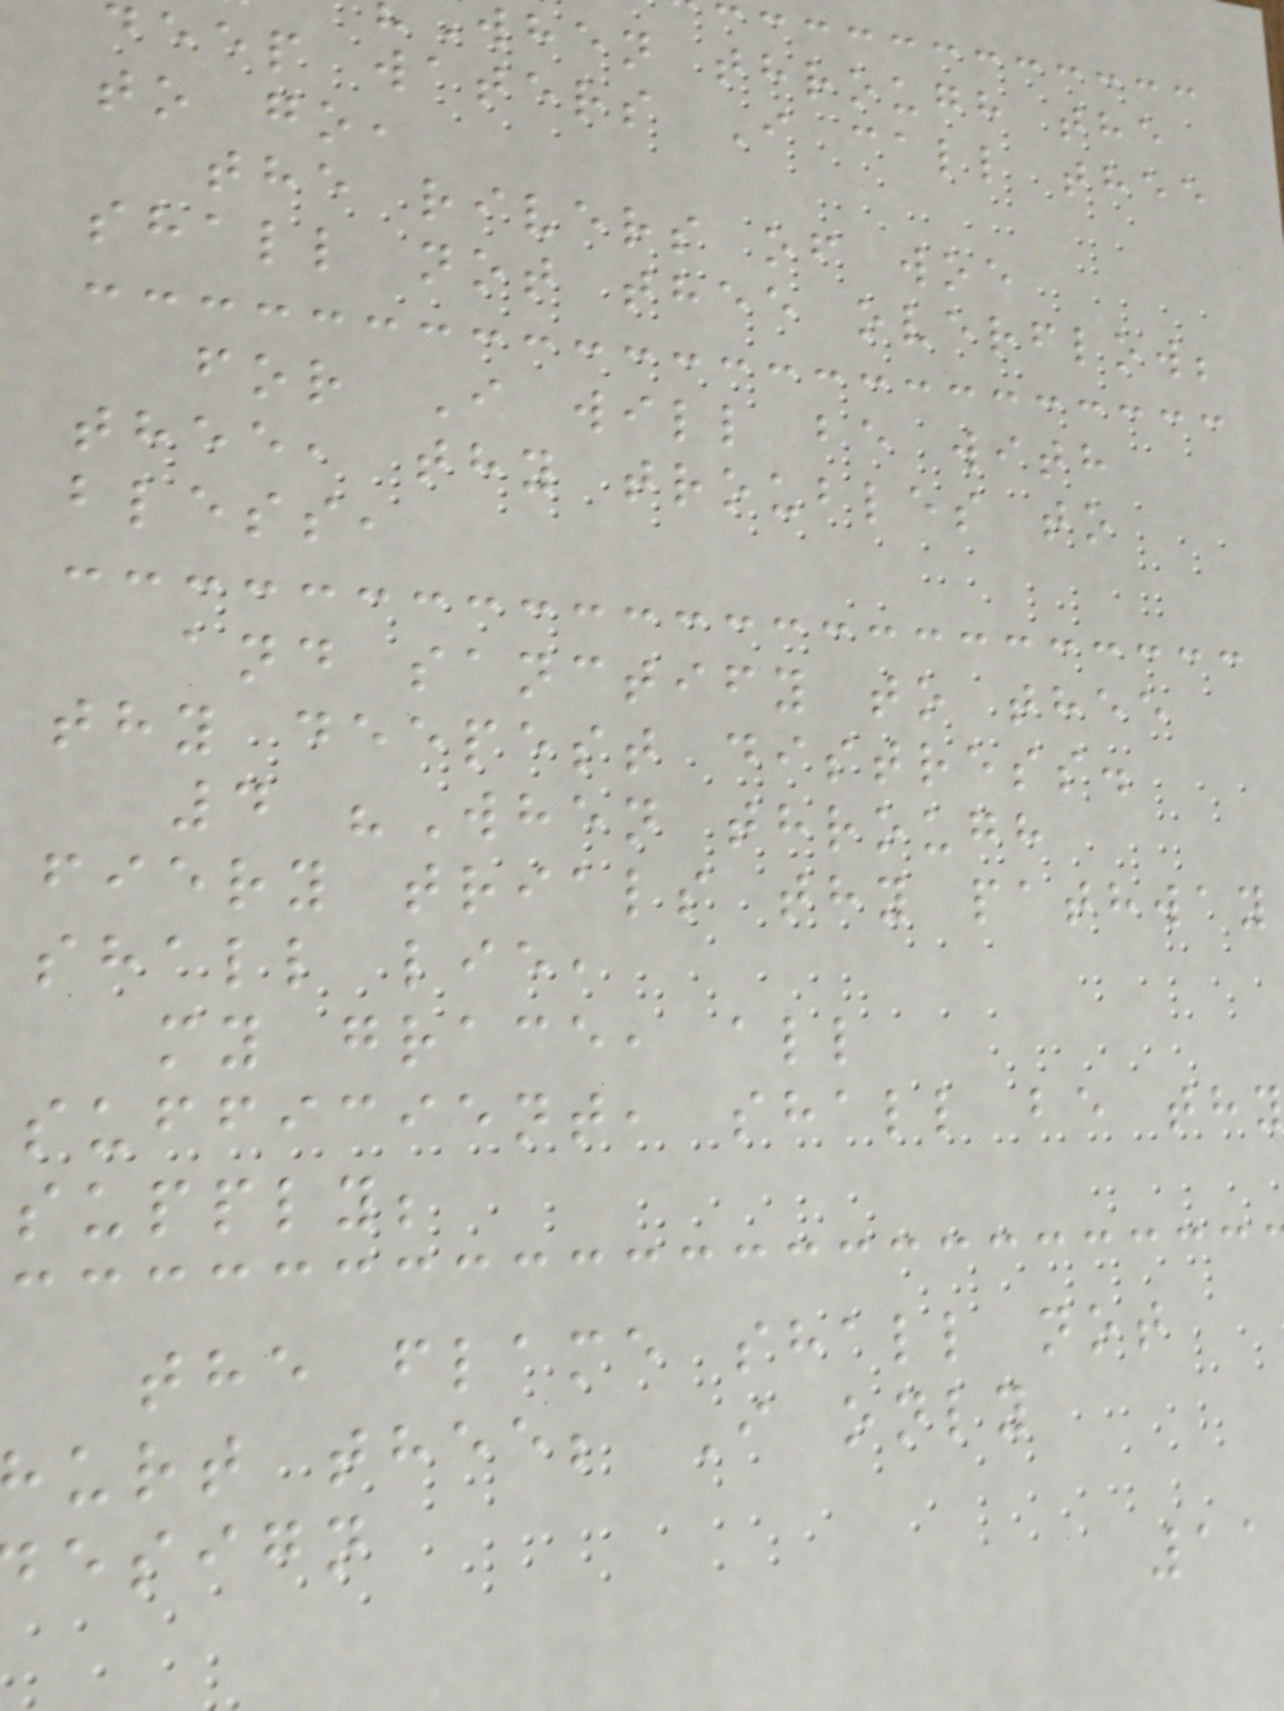when through the
deep waters I call thee
to go,
the rivers of woe
shall not thee overflow;
for I will be with
thee, thy troubles to
bless,
and sanctify to thee
thy deepest distress.
4 "When through
fiery trials thy pathway
shall lie,
my grace, all
sufficient, shall be thy
supply;
the flame shall not
urt thee; I only
esign
